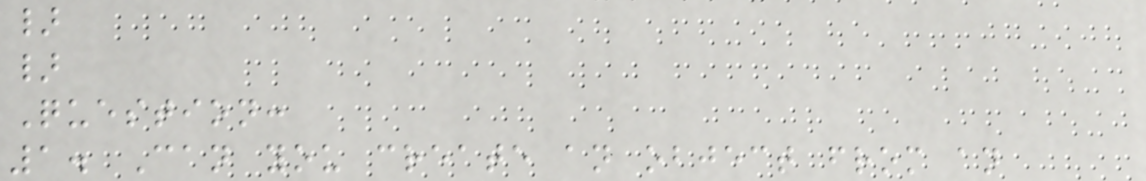}
}
Question:
1. Can you create an object from an
